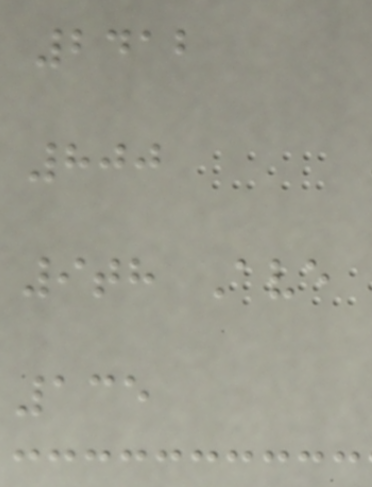2412
800
9th Ave
135
